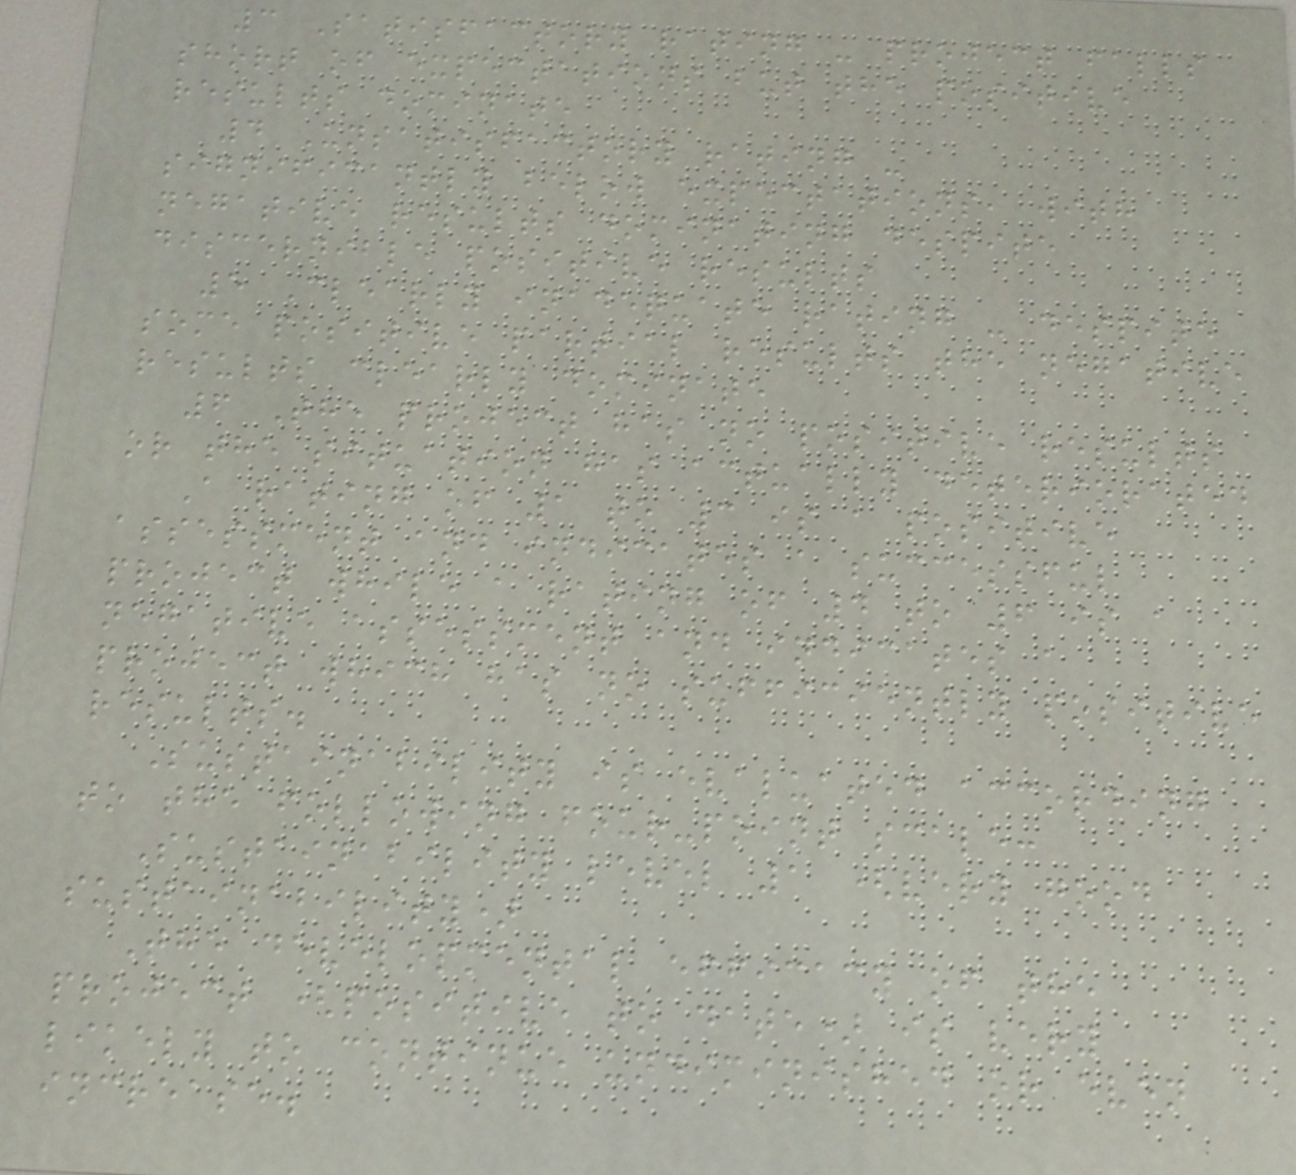3 Satisfactory rating - project falls
short of expectations but the positive
results dominate
4 Unsatisfactory rating -
significantly below expectations, with
negative results dominating despite
discernible positive results
5 Clearly inadequate rating - despite
some positive partial results the negative
results clearly dominate
6 The project has no positive results
or the situation has actually deteriorated
A rating of 1 to 3 is a positive
assessment and indicates a successful
project while a rating of 4 to 6 is a
negative assessment and indicates a
project which has no sufficiently positive
results.
Sustainability is evaluated according
to the following four-point scale:
Sustainability level 1 (very good
sustainability)
The developmental efficacy of the
project (positive to date) is very
likely to continue undiminished or even
increase.
